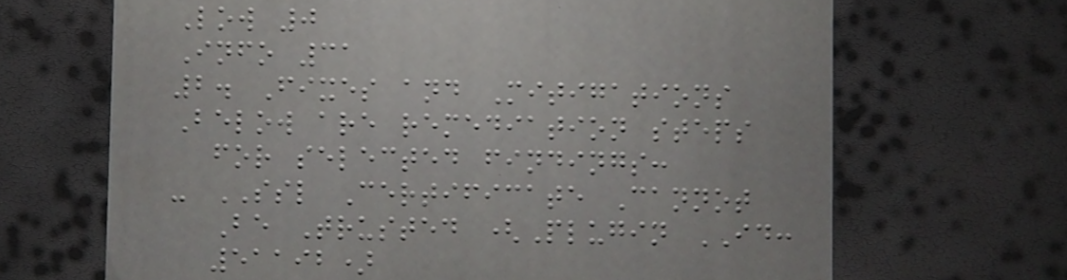Low 0
Info 31
2. Fixes and Mitigations
Below are remediation steps
for selected findings:
- SSL Certificate Cannot
Be Trusted (Plugin ID:
51192)
